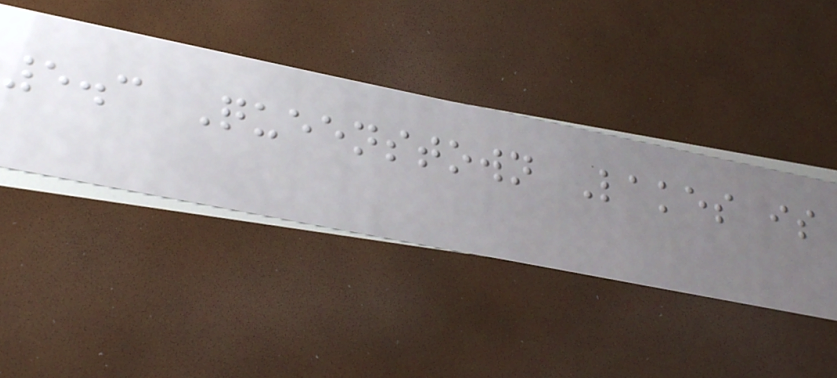5.3 Queenstown Lakes is
